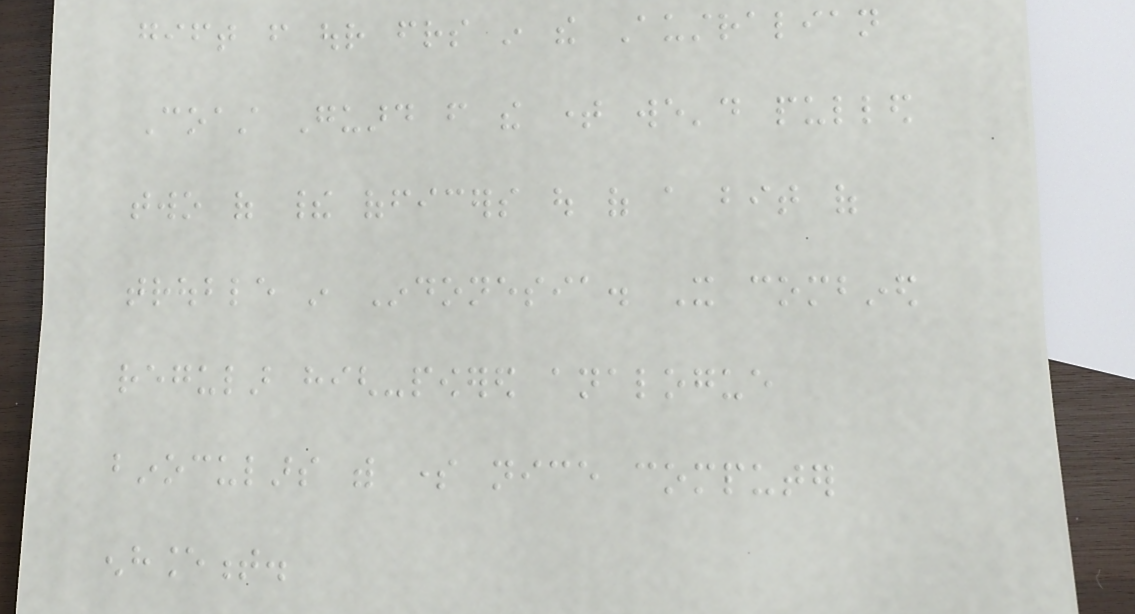gift from our friends in the Australian
Coast Guard from the time we'd pulled
two of their officers out of a bit of
trouble in Indonesia. It combined
regular high-powered analogue
binoculars with some nice computer
enhancement.
